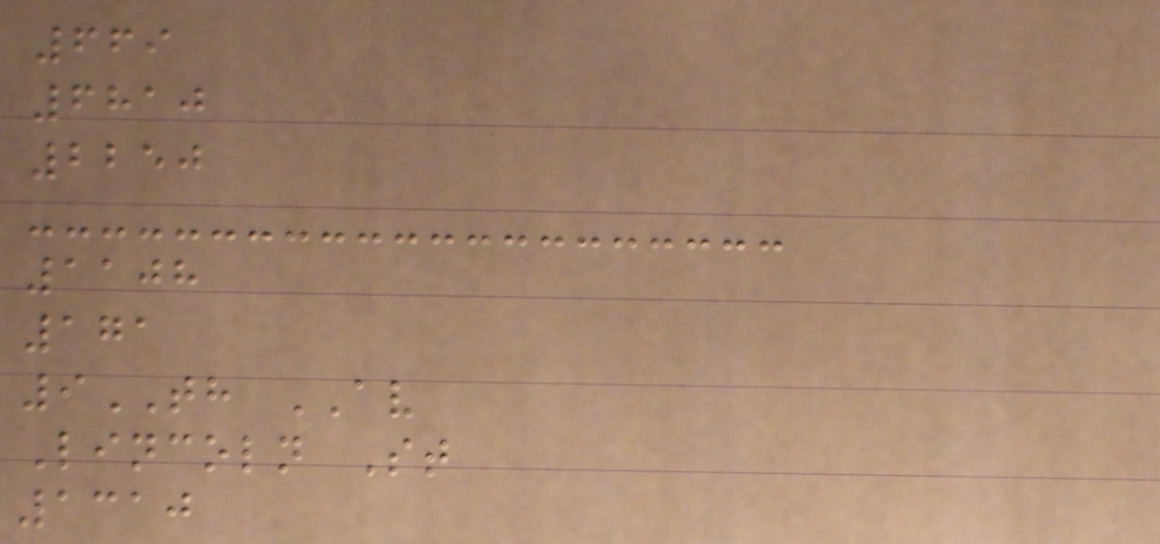669
6810
2250
1108
171
9TH AV
Lincoln St
1310
